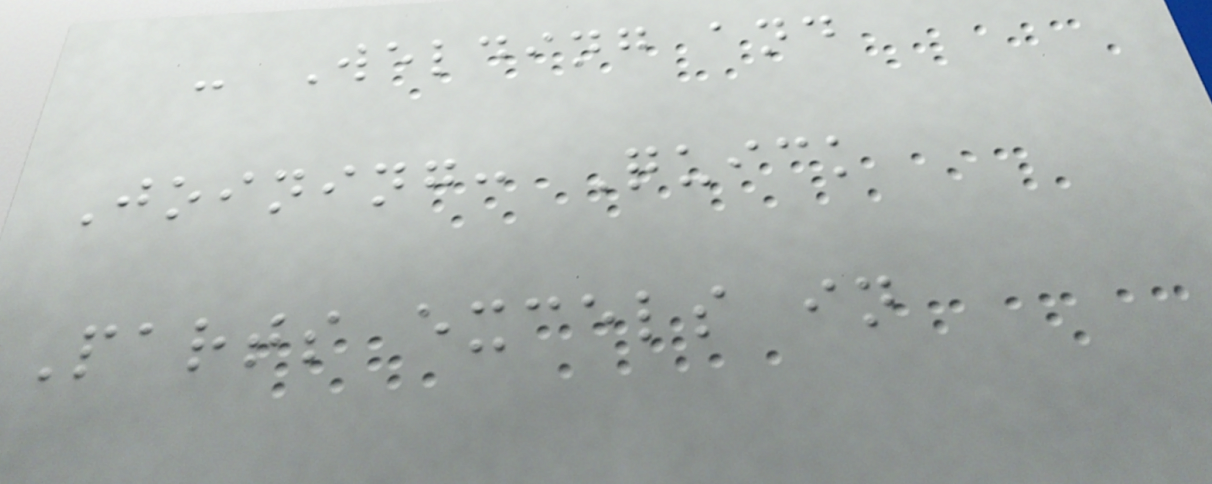- Welding and
Joining: Quick
Parts excels in
